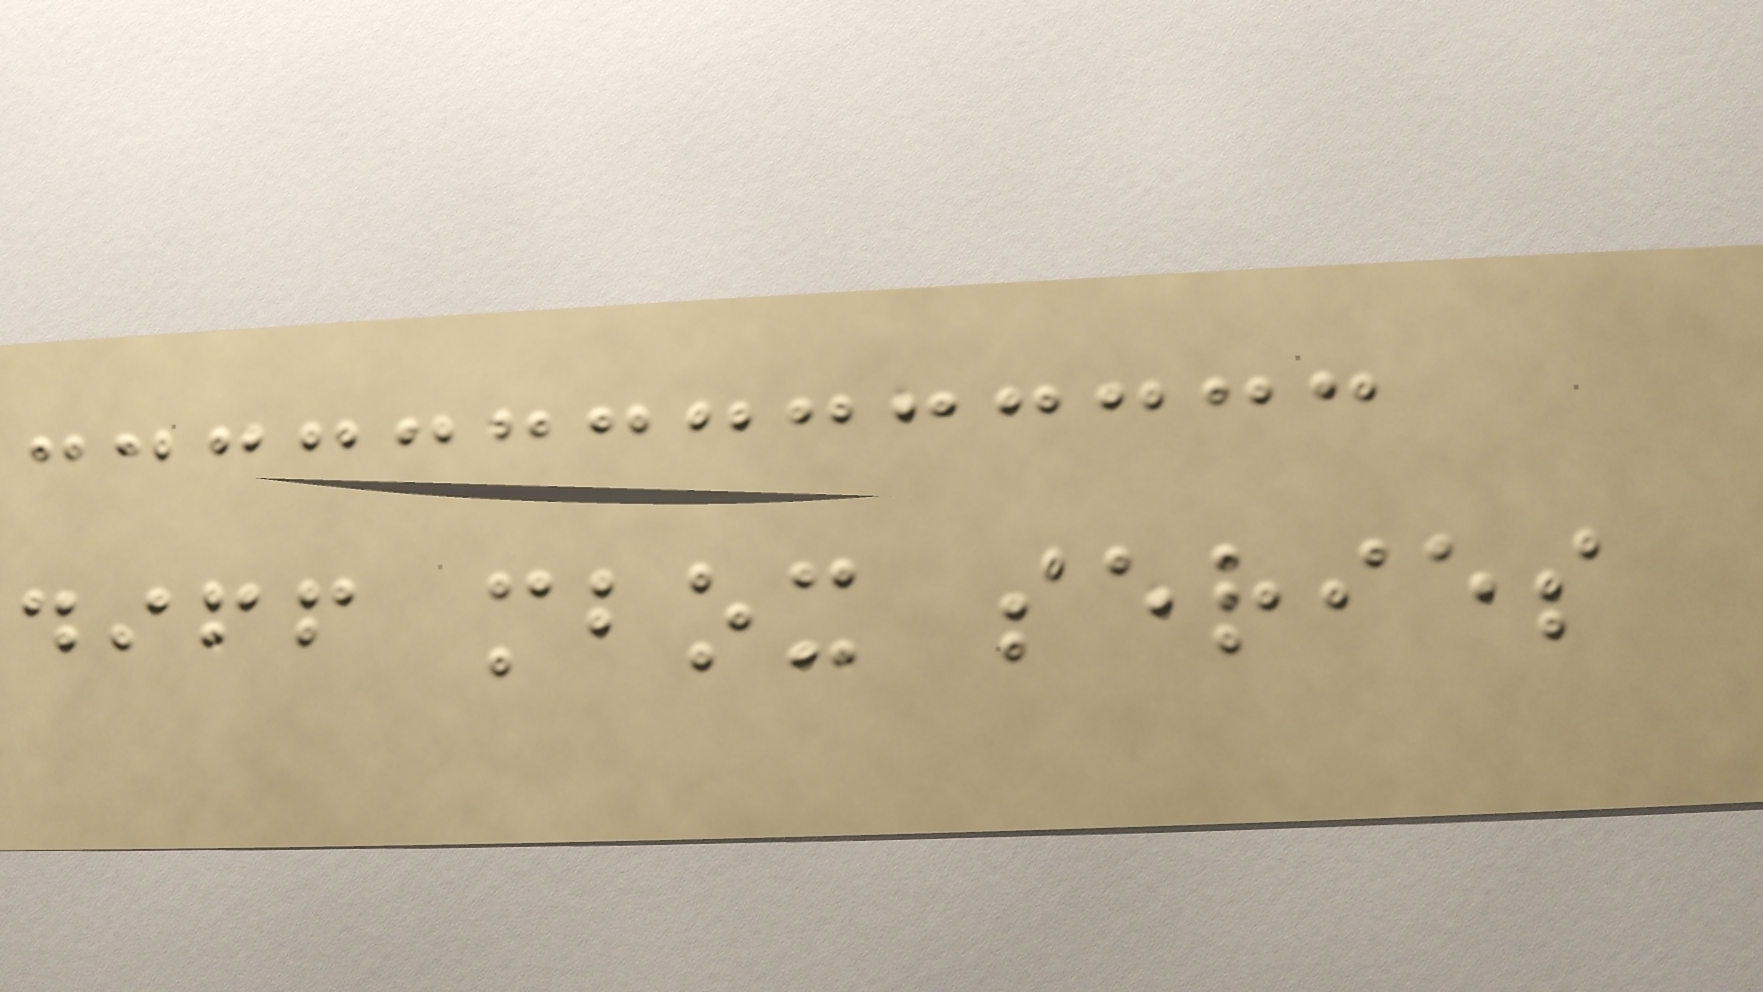diff mbox series
